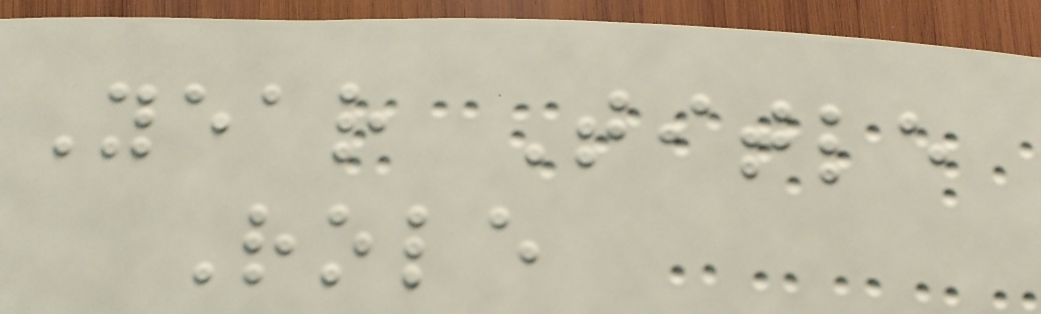Year Title
Role
